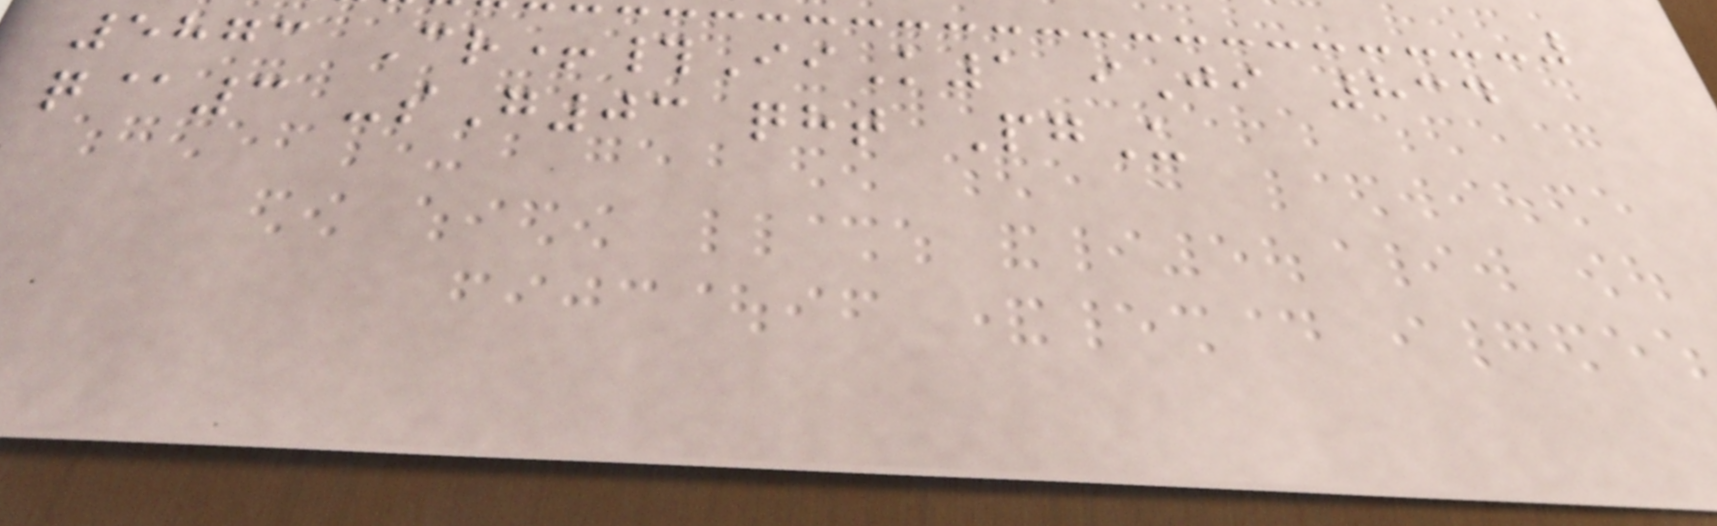5873 Cr+#IiK1 iJi 834
q@3 -sG03 qht PgU
